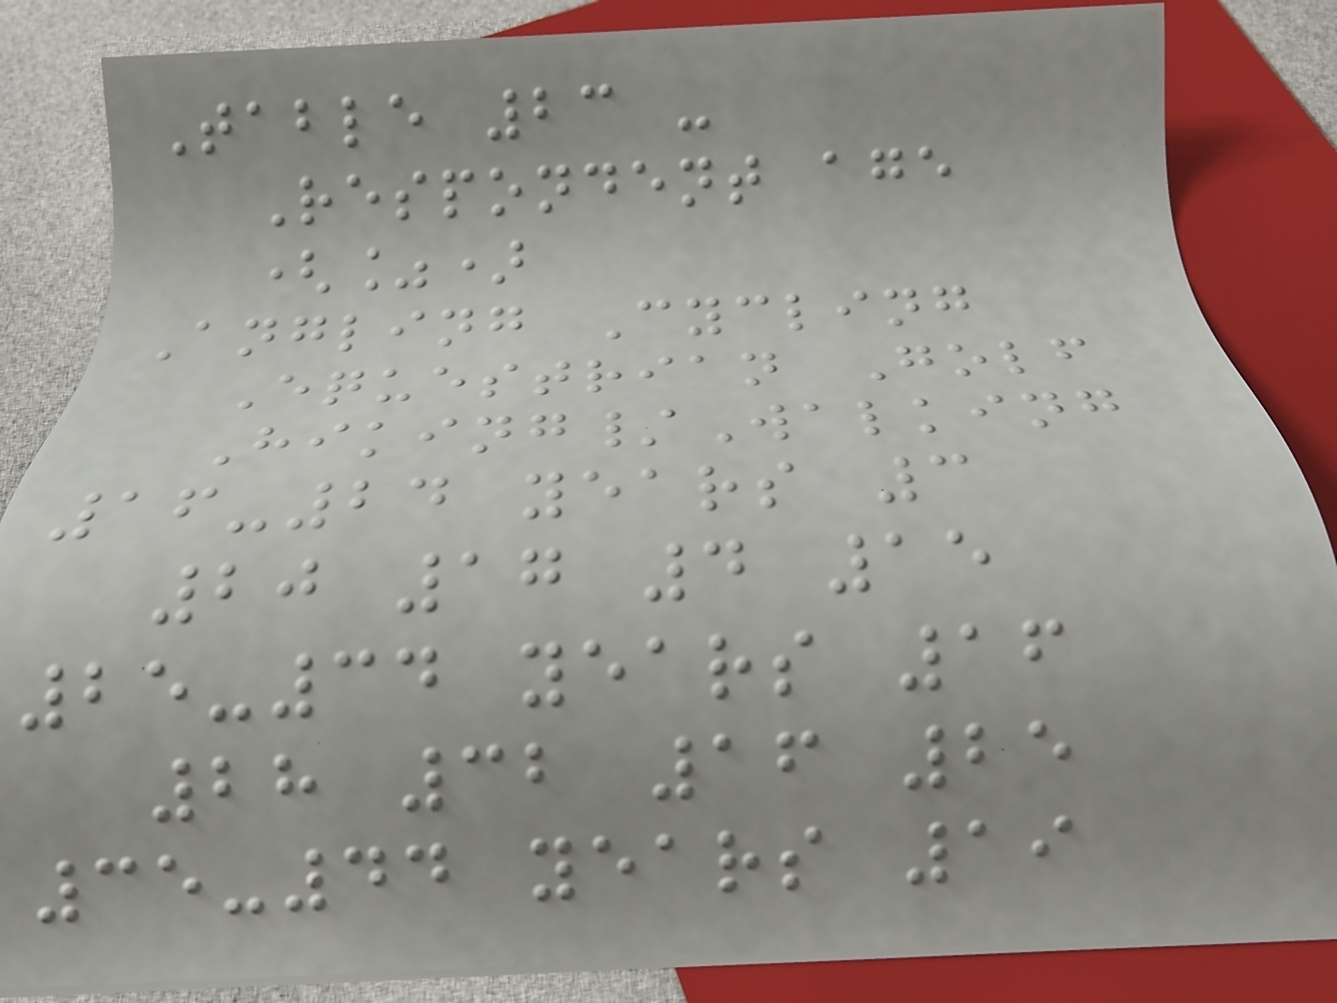Table 23 -
Respondent age
(%)
Angling Cycling
Equestrian Golf
Hiking/Walking
16-24 years 3
20 17 4 15
25-34 years 16
28 32 16 25
35-44 years 19
